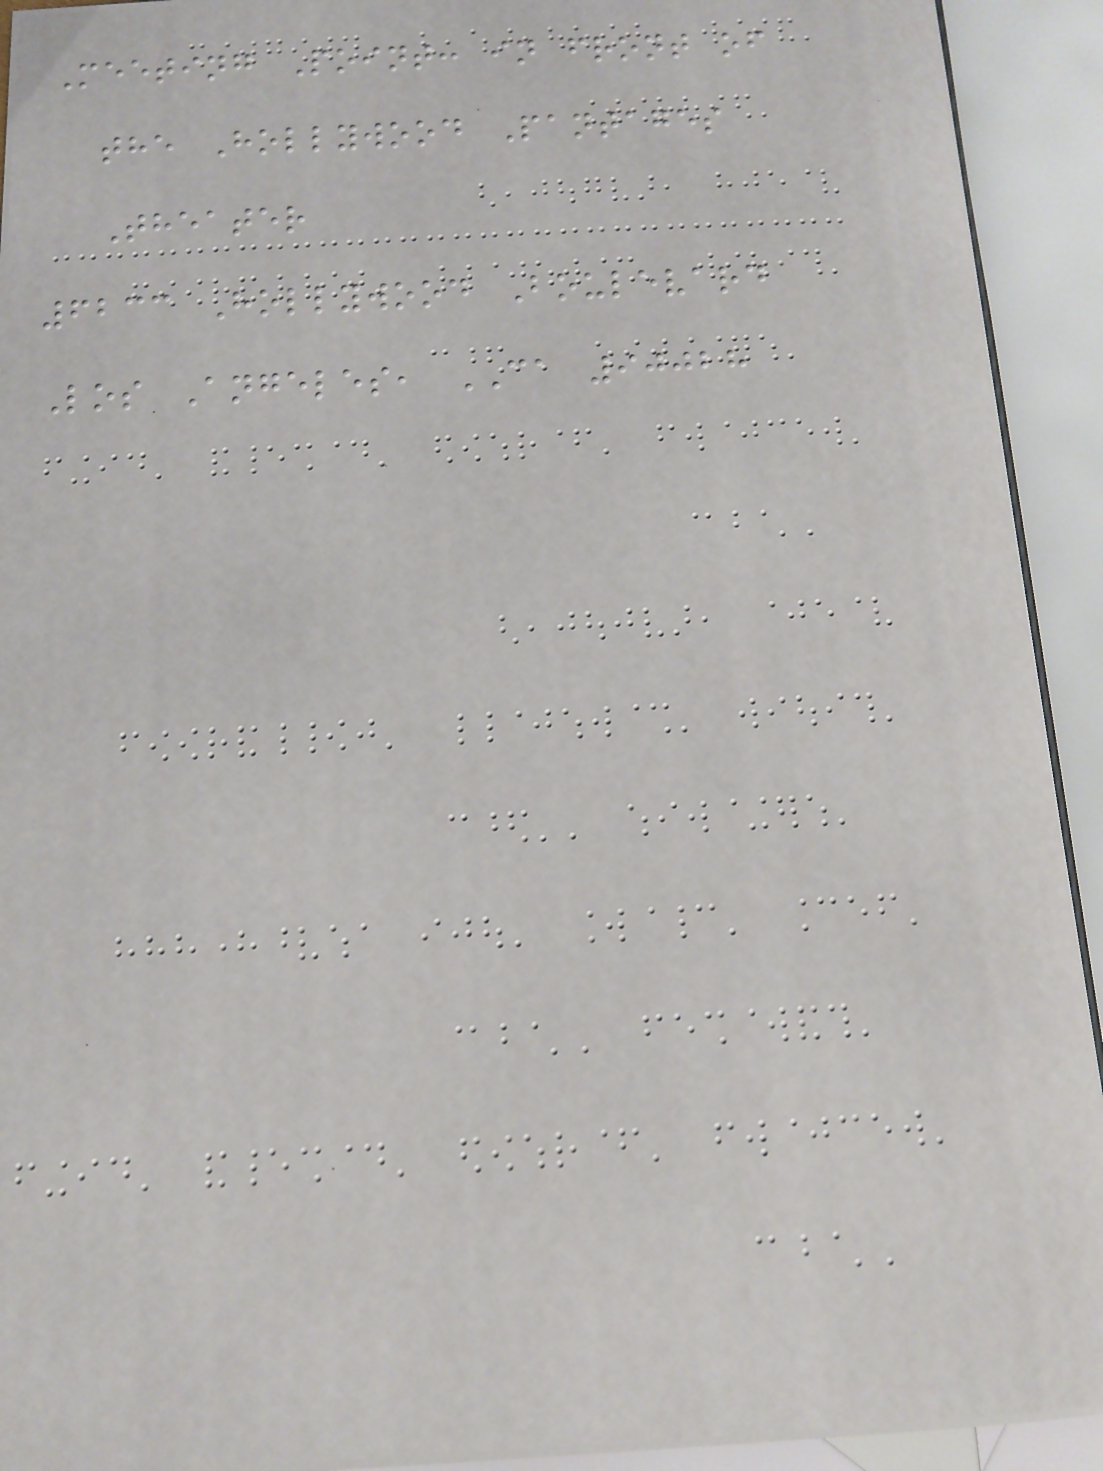Meeting Point: in front of
the Hollywood Pantages
Theater
6233 Hollywood Boulevard
Los Angeles, CA 90028
